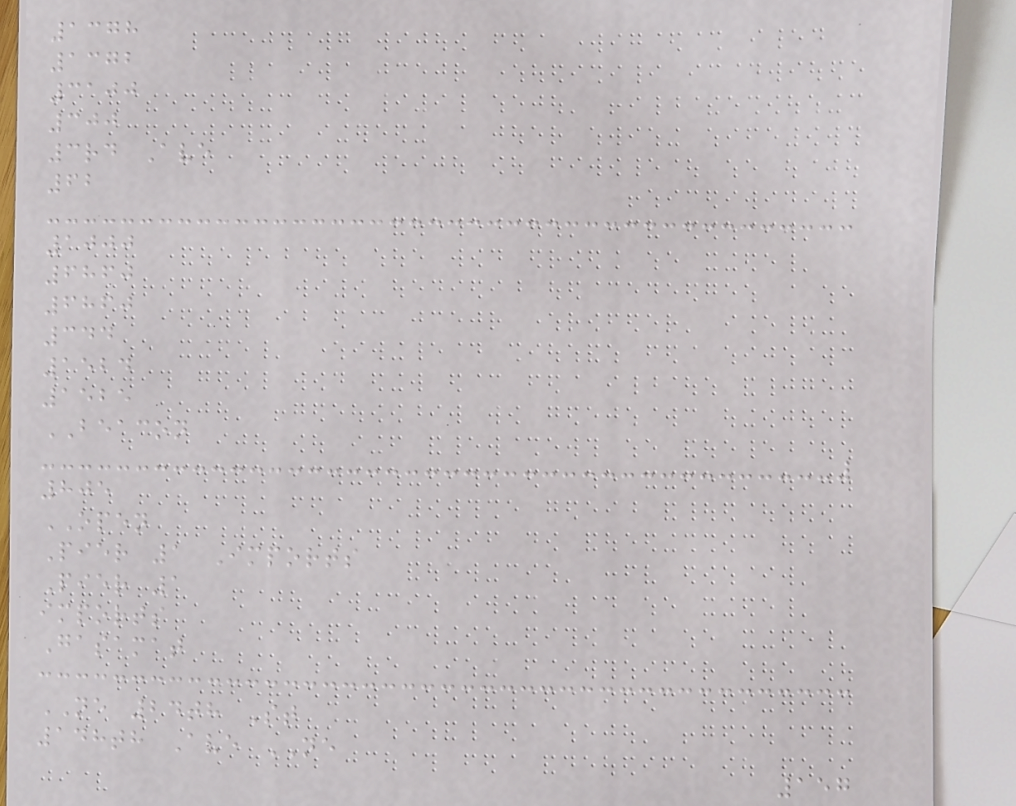1378
1372
3100
300
3rd Ave
62
1000
6860
6860
344
1524
1525
BEACON
805
OPEN
Pier 1 Imports
Pier 1
imports
Gasamat
NE 24th St
148th Ave NE
157
